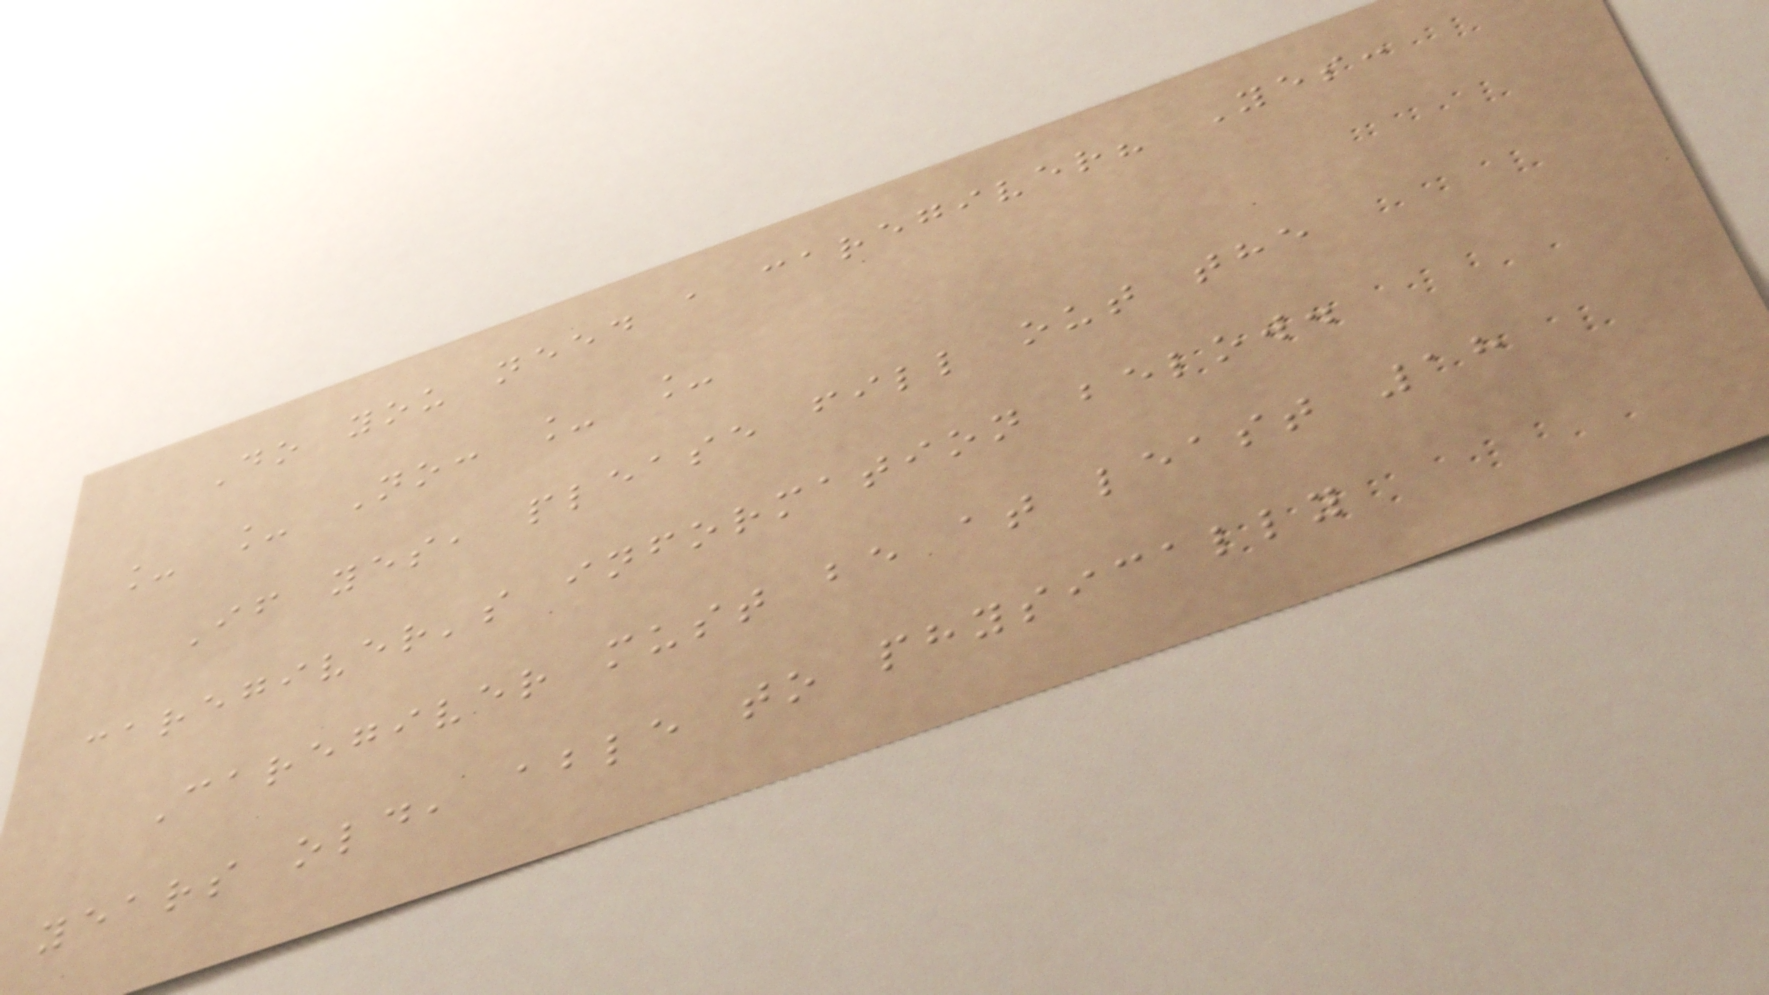Do you need a caregiver? Yes:
_ _ No: _ _
If yes, please fill out the
caregiver's information below.
Caregiver must be at least 18
years old, able to physically
